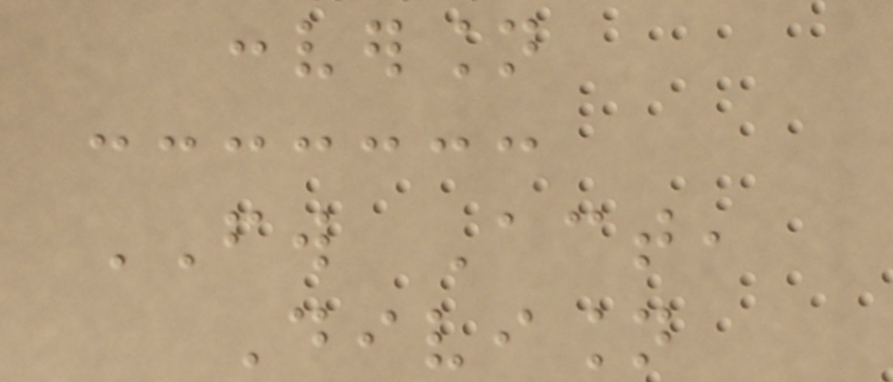conversion
FW Act,
Division
